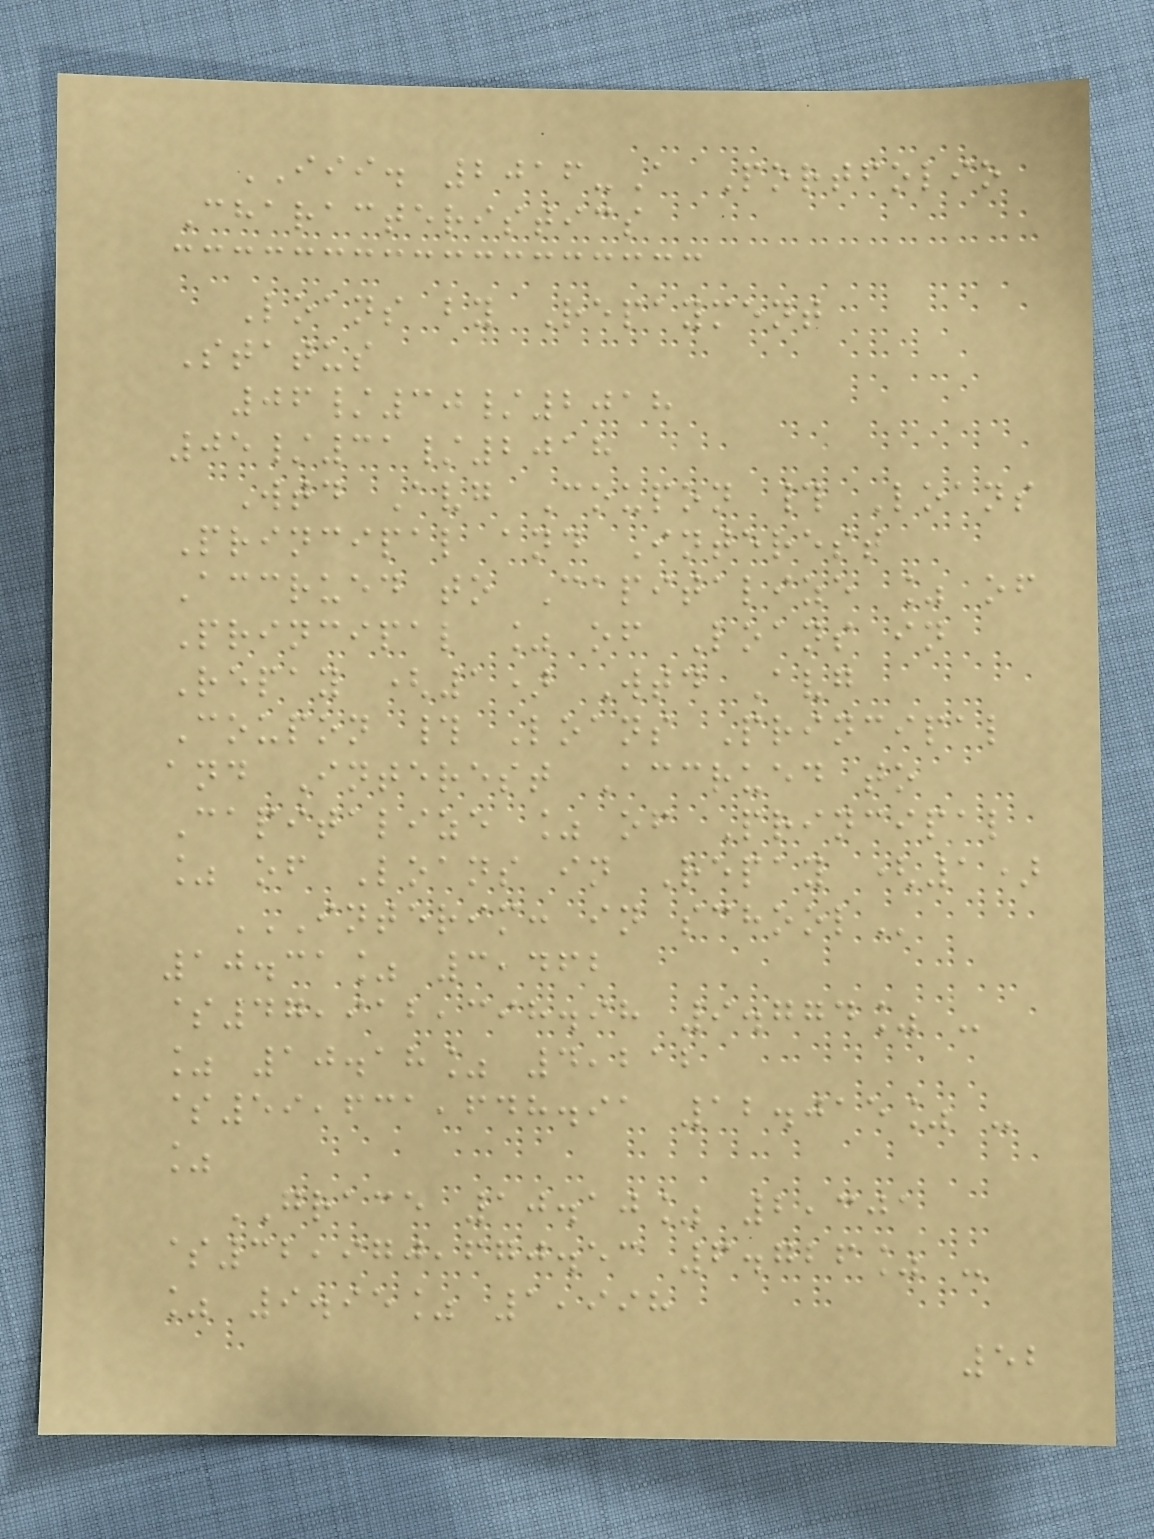III. 2016-A Portfolio
Characteristics
Loans by Repayment
Status
06/30/2018
05/31/2018
Wtd Avg Coupon # Loans
Principal and Interest
Accrued to Capitalize % of
Principal % of Loans in
Repay (1) Wtd Avg
Coupon # Loans Principal
and Interest Accrued to
Capitalize % of Principal
% of Loans in Repay (1)
INTERIM: IN SCHOOL
10.31% 3,462
$47,912,398.98 9.774% -
% 10.18% 4,212
$59,631,648.91 12.015% -
%
GRACE 10.10% 2,301
$32,970,670.53 6.726% -
% 9.95% 1,998
52
